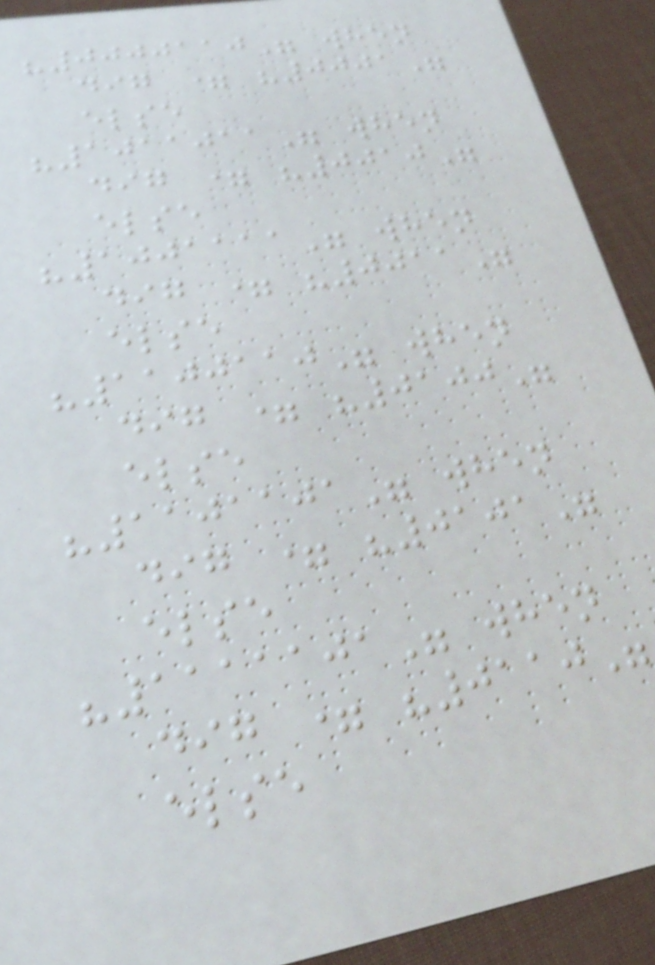"0000110" when
dig = "0001"
else
"1011011" when
dig = "0010"
else
"1001111" when
dig = "0011"
else
"1100110" when
dig = "0100"
else
"1101101" when
dig = "0101"
else
"1111101" when
dig = "0110"
else
